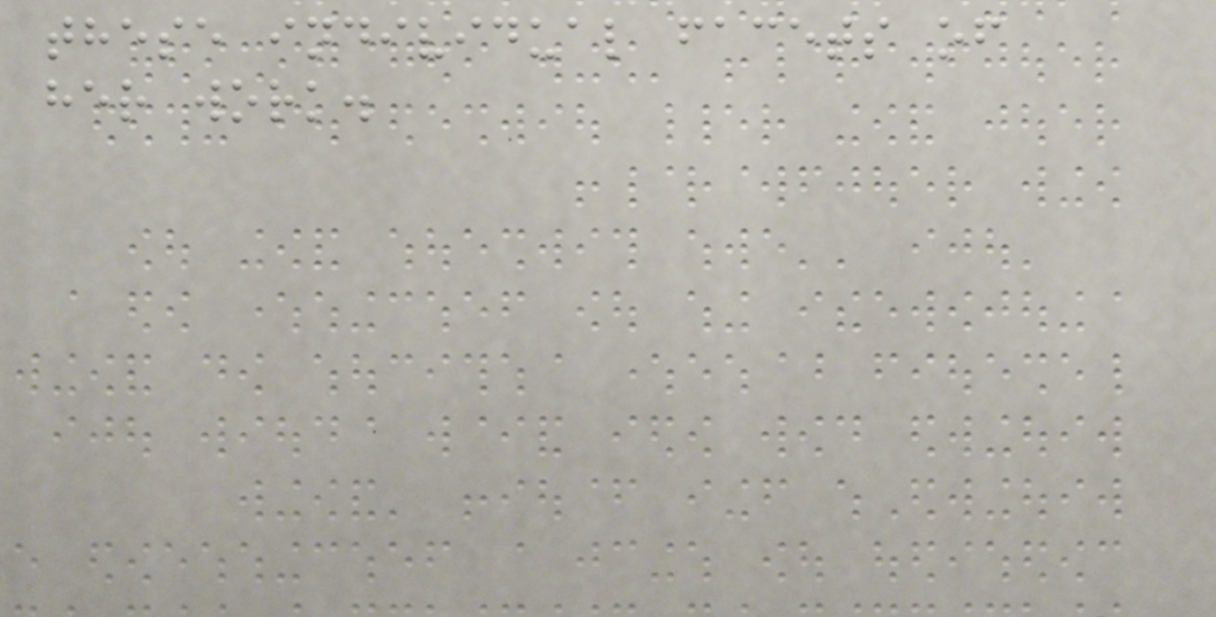these individual facets of
her work.
